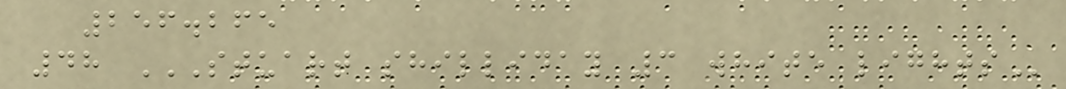256.265
48 STUART SHILLIDAY 3 WHITE LIGHTS
